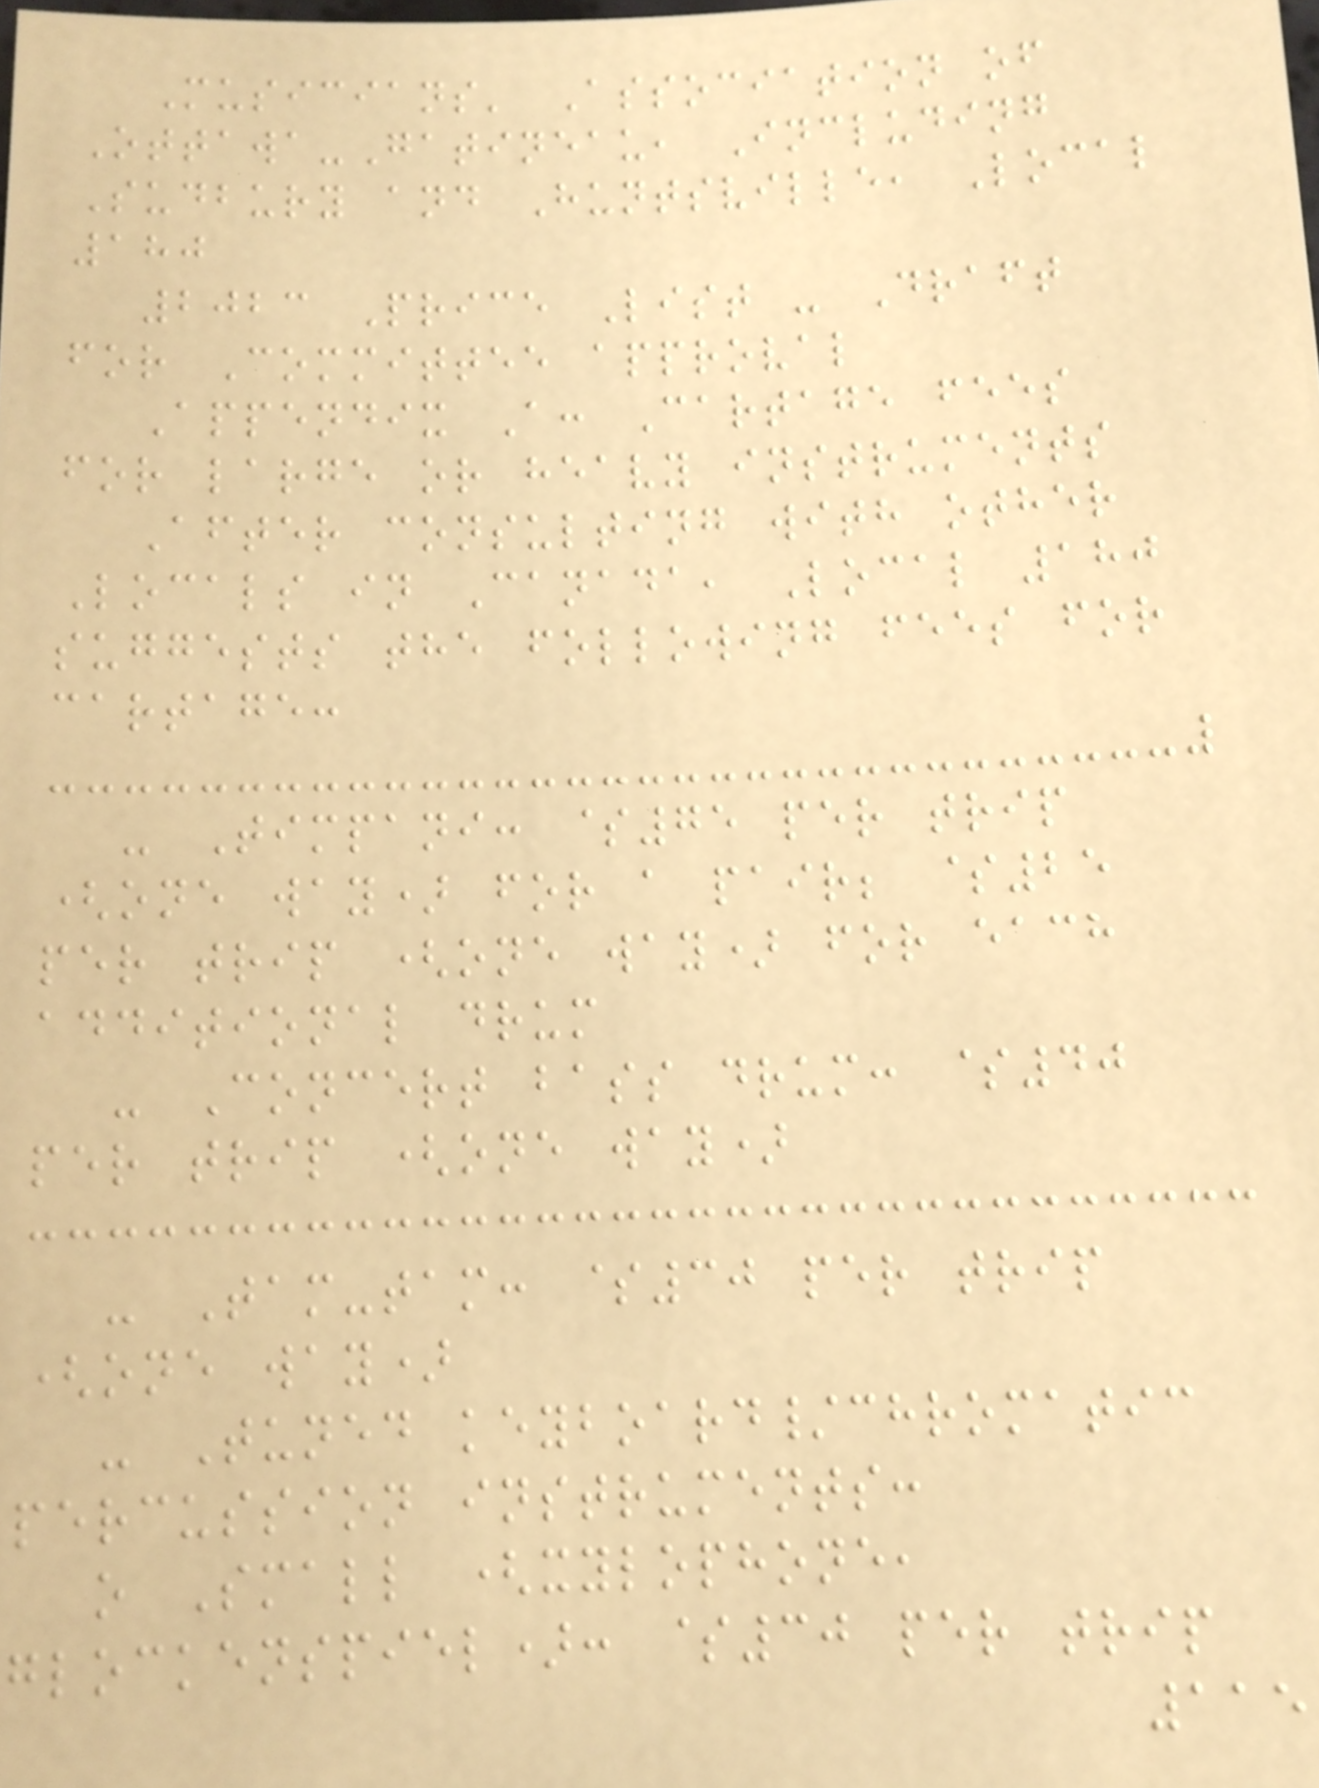Musicians' Association of
Ottawa-Gatineau, Including
Sudbury and Huntsville, Local
180
2023 Price List - Draft
for Committee approval
Appendix A: Cartage fees
for large or heavy instruments
After consulting with other
Locals in Canada, Local 180
suggests the following fees for
cartage:
- Timpani: $75 per trip
(one way) for a pair; $25
per trip (one way) for each
additional drum
- Concert bass drum: $40
per trip (one way)
- Tam-tam: $30 per trip
(one way)
- Tuned keyboard/chromatic
percussion instruments:
o Small (xylophone,
glockenspiel): $30 per trip
115
